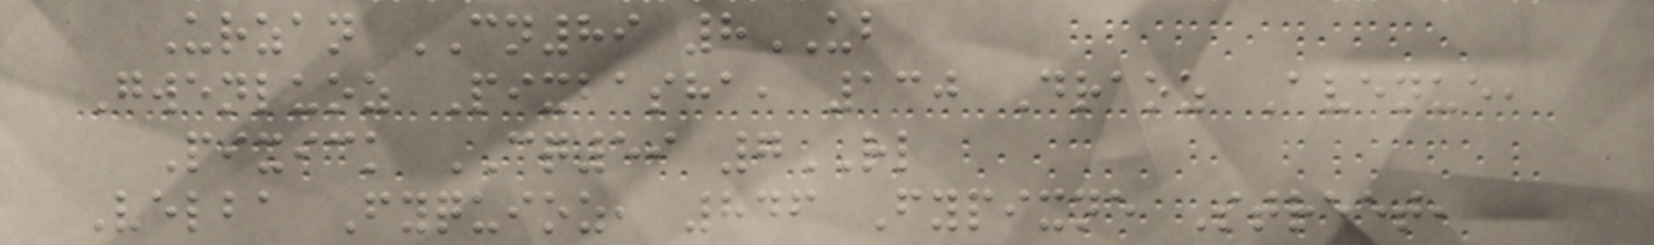Urzan CN89 8UB
Gwenluoz Pixbasha, 130 Draoz Avenue,
Pixick CQ59 7RL
Velba Fyquioz, 846 Fypixne Street,
